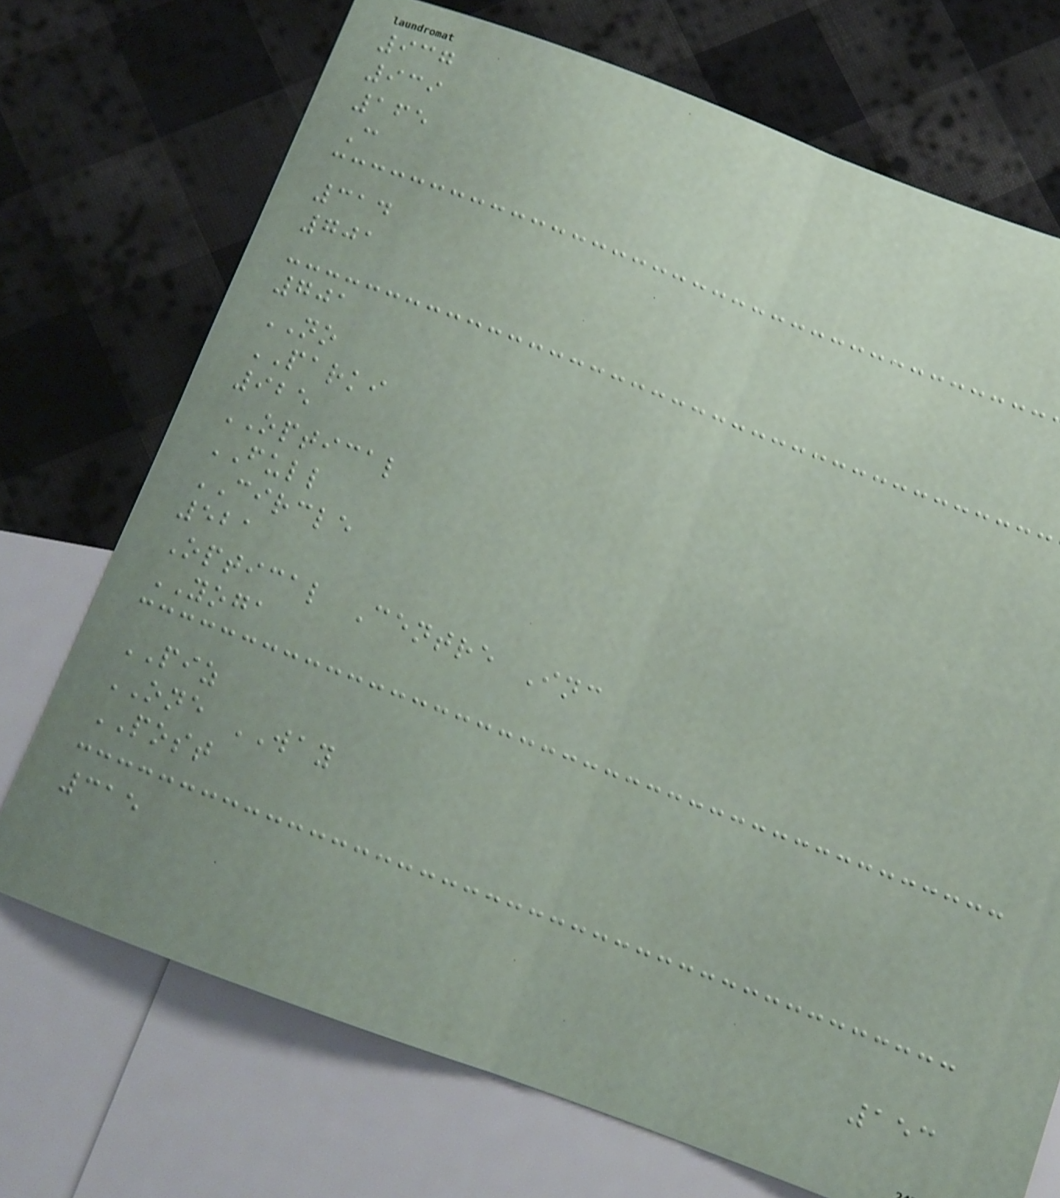937
939
165
C
314
701
701
NO
PARKI
925
OPTICAL
FULL
CIRCLE
521
Optical Centre Inc
YOGA
PIZ
ONE WAY
POST
315
153
